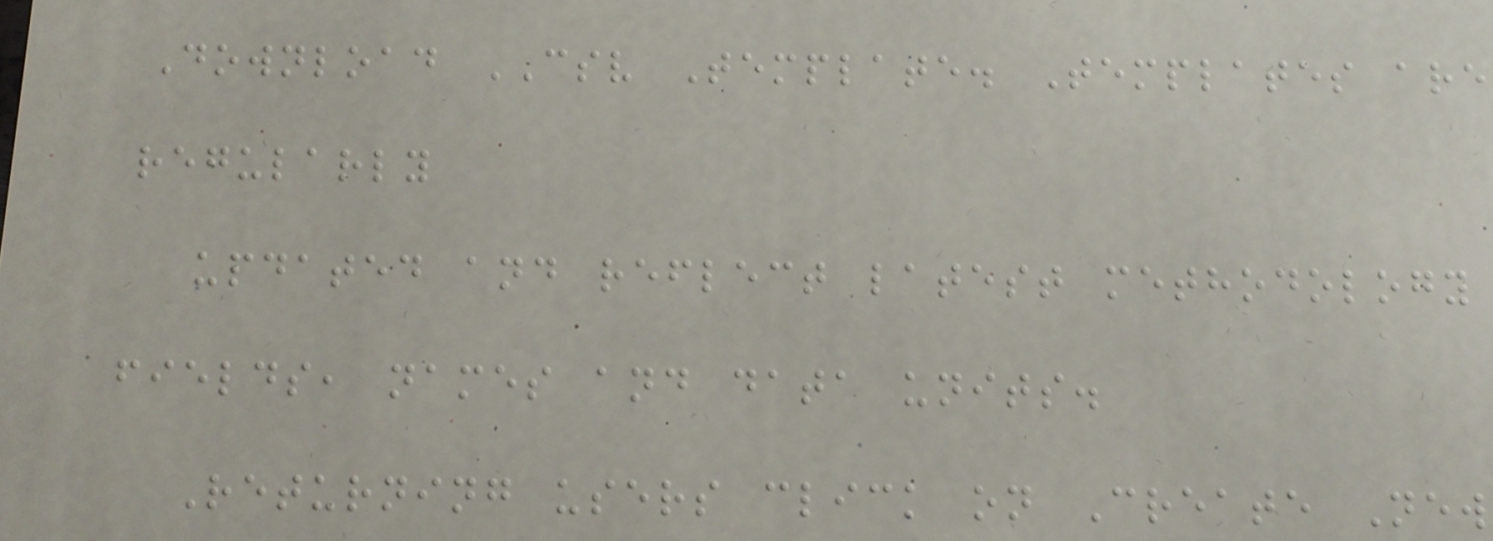Download CSV Template. Templates are
regularly
updated and reflect latest methodology
fields, names and data units.
Returning users click on Create New
